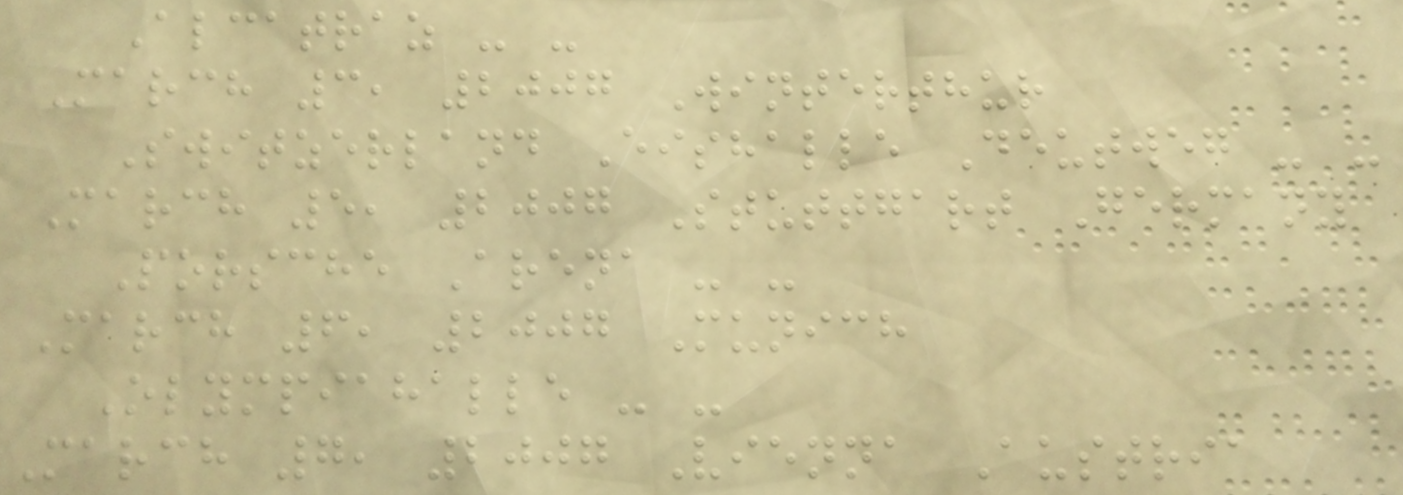Alcatraz - -
March 3, 2007 Winterthur
Switzerland Eishalle Deutweg - -
March 5, 2007 Stuttgart Germany
Porsche Arena - -
March 6, 2007 Munich
Olympiahalle - -
March 7, 2007 Vienna Austria
